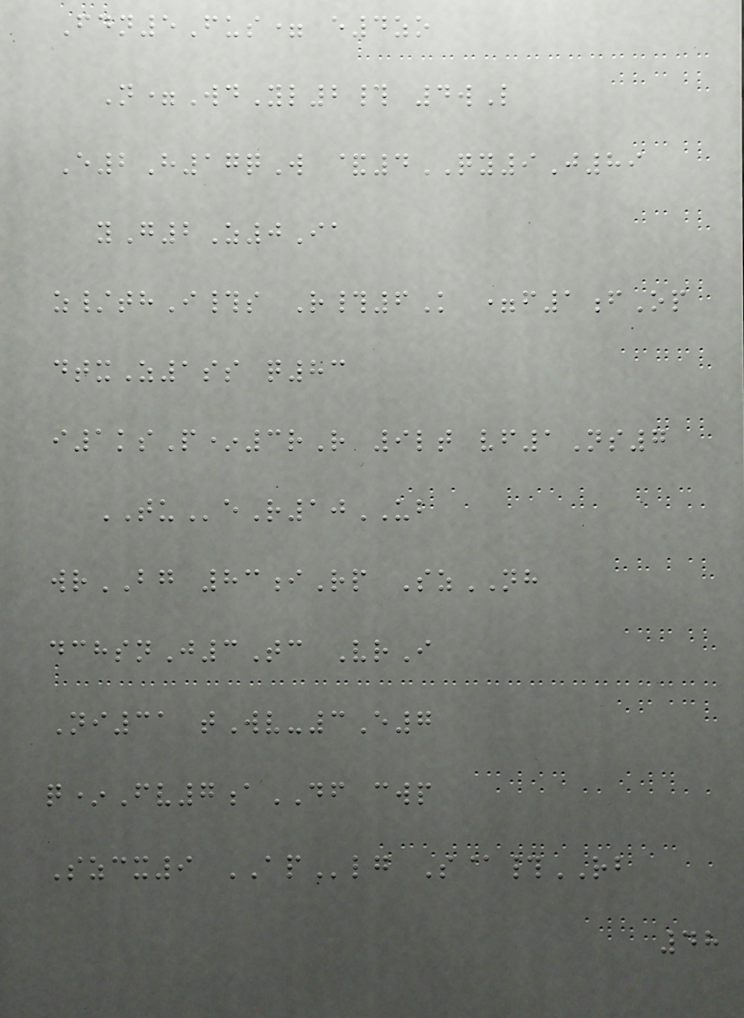Fdn5Fus= e4zo
N=WdYl2# 4wL
E2H17qW &4QY9J89
yG2Z0Ia
z/thI#s R#6K =f1fOp
dtxZ1ss q83
i1ksP*3rR 9lt vf1Ns7
TUeR10UB
wrBG 83iRp SzNH
dchsnJ3Tc VrI
Ni31 tWv-3E7
q*Fv7aDF cwp
Szcx9 APlg S@#RB
48
